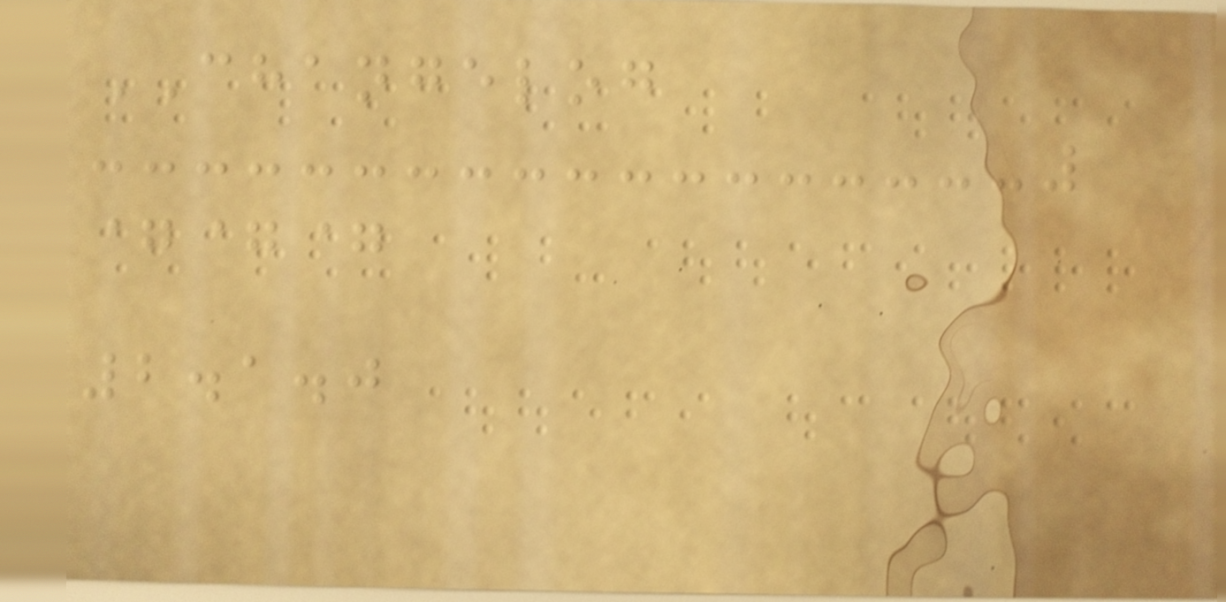CHANGELOG
===
2.1.0
